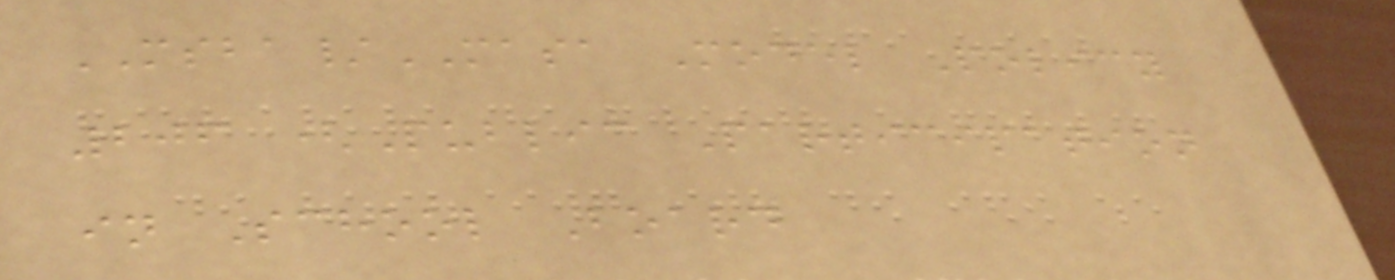MSBA/MASA Model Policy
206 (Public Participation
in School Board
